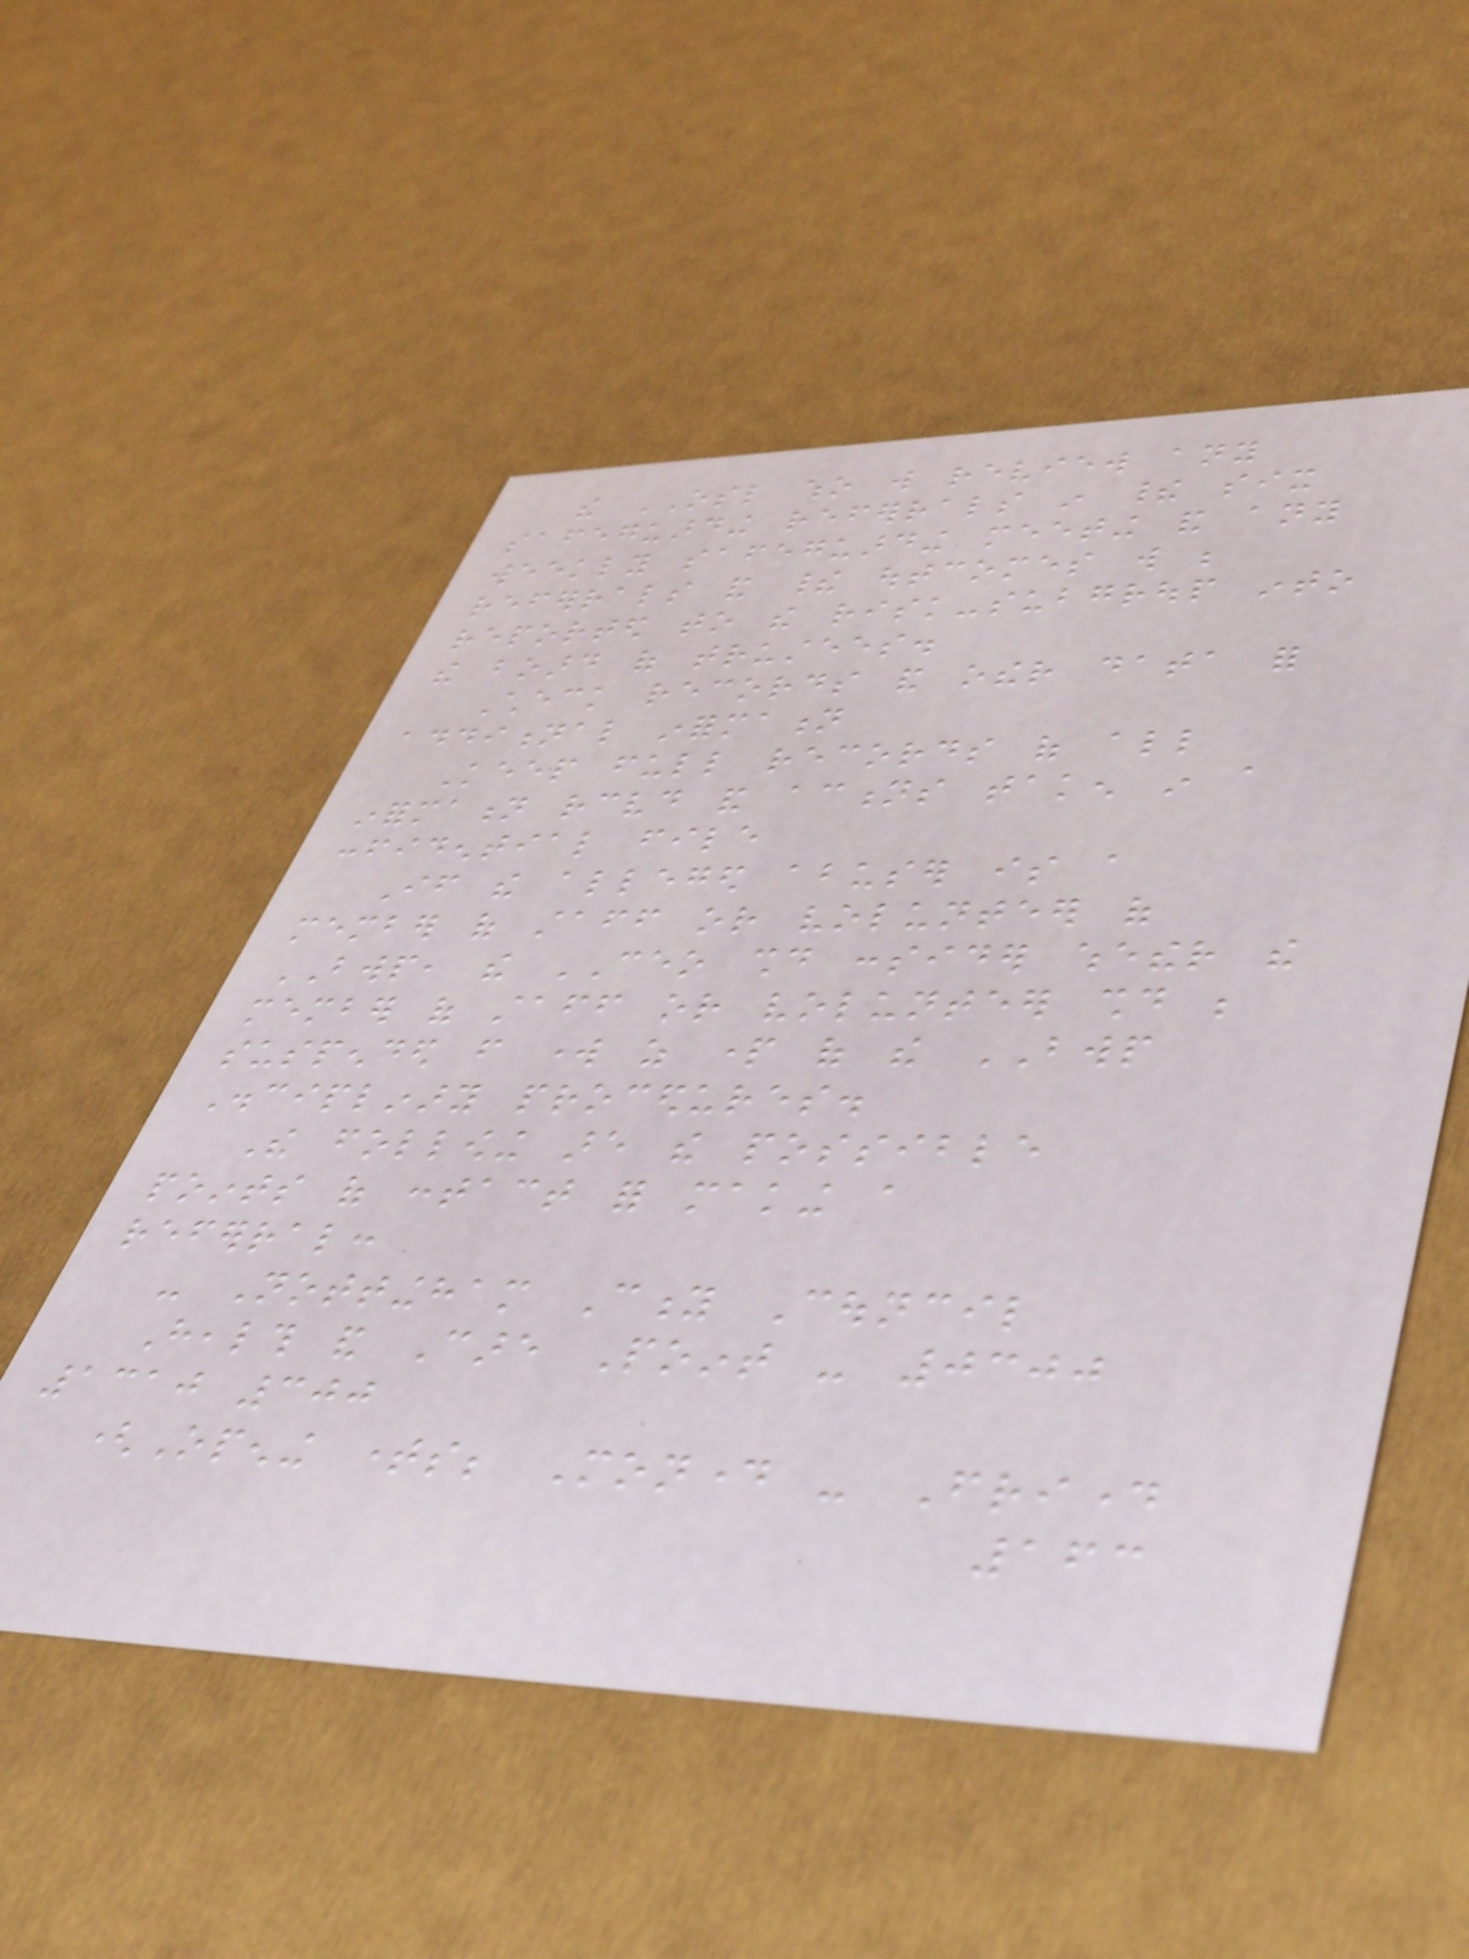the OSL who will review any
safeguarding referrals in their six
weekly safeguarding meeting and any
referrals and their outcomes will be
reported to the risk-subgroup into
the board of trustees.
Check records and other data for
additional information
Keep full records of all
information received and actions taken in a
confidential file
If the alleged abuser is a
member of staff or volunteer of
BWP, the CEO should consider whether the
member of staff or volunteer should be
suspended from work as part of the BWP
Disciplinary procedures.
The following are the possible
points of contact for making a
referral:
- Nottingham City Council
Health and Care Point - 0300
1310 300
(Opening times; Monday - Friday
163
